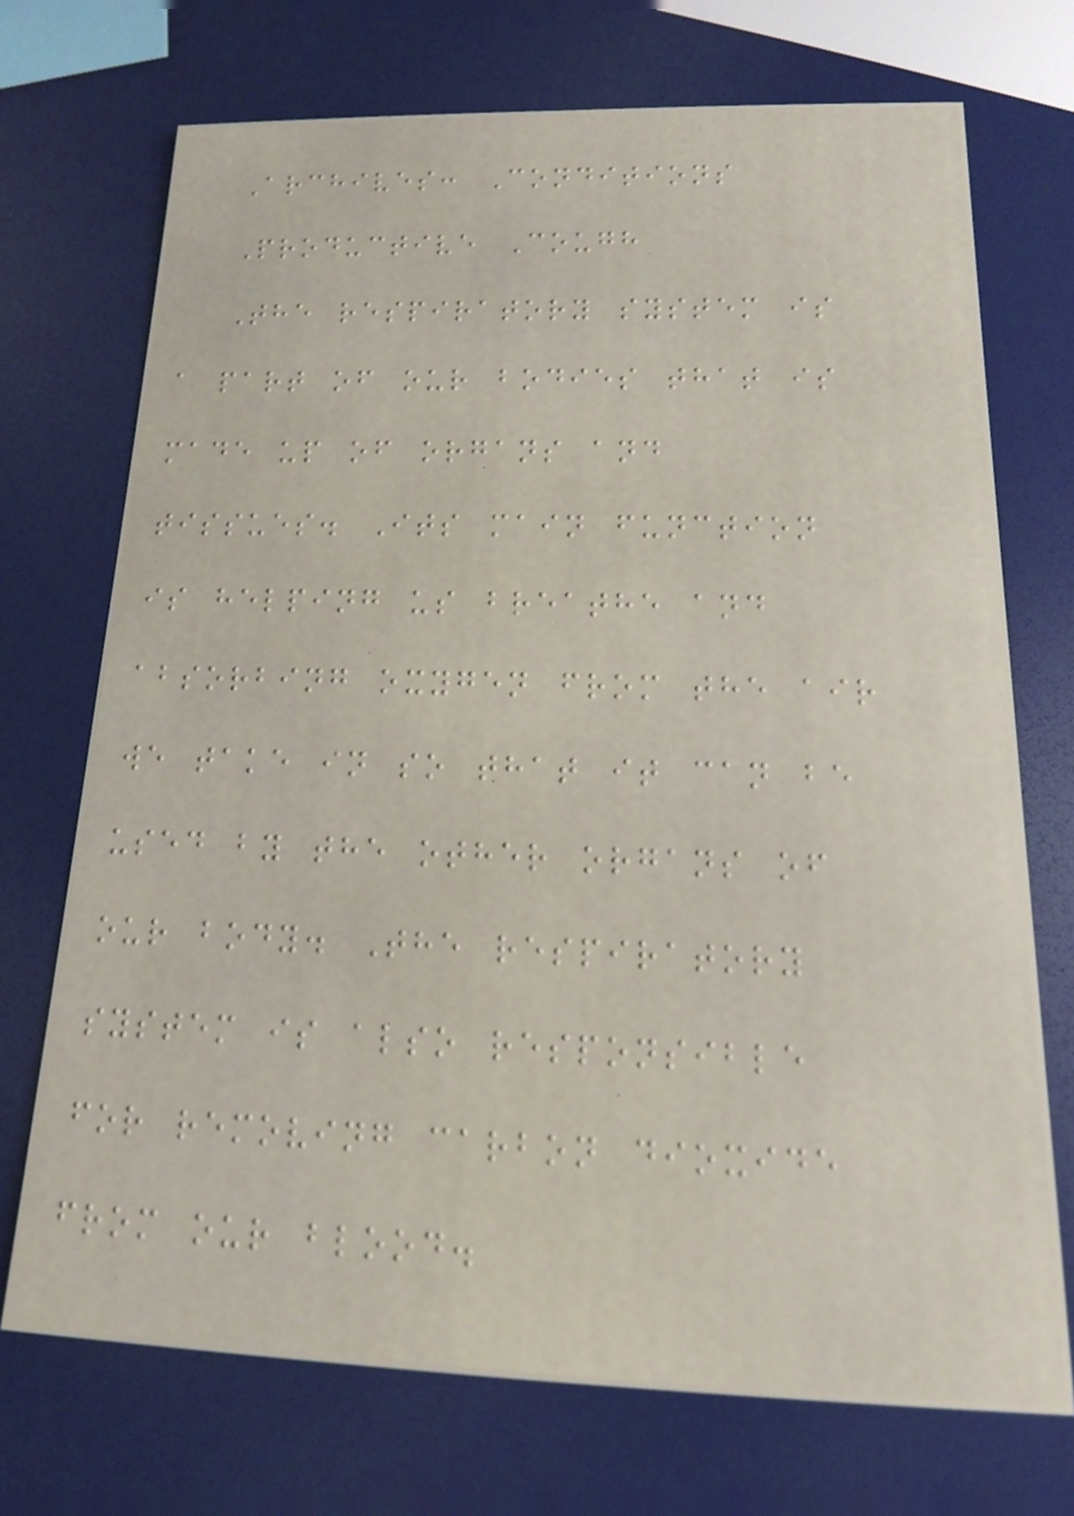Archives: Conditions
Productive Cough
The respiratory system is
a part of our bodies that is
made up of organs and
tissues. Its main function
is helping us breathe and
absorbing oxygen from the air
we take in so that it can be
used by the other organs of
our body. The respiratory
system is also responsible
for removing carbon dioxide
from our blood.
